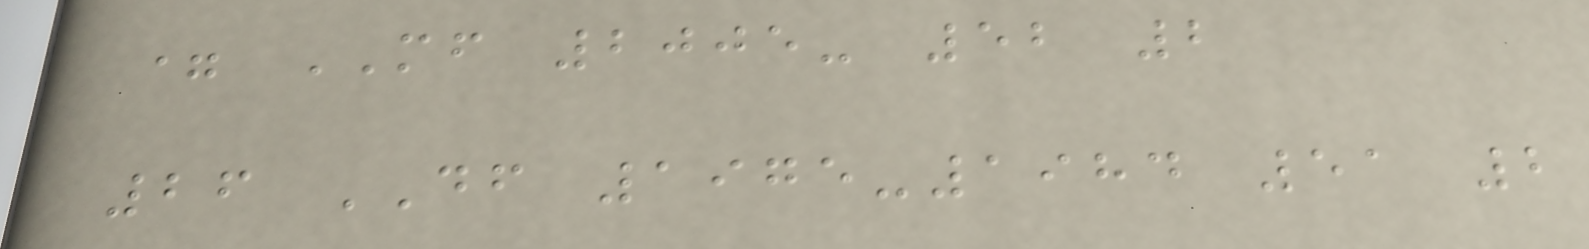= MF 2005- 52 2
26 DF 1975-1984 51 2
